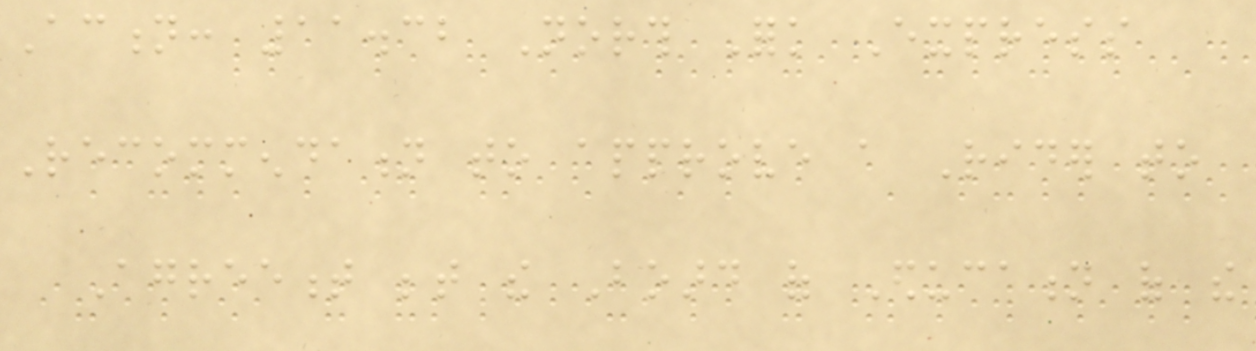Action: 11.32 North Fork Express
Recommendation to approve a Rider to
Agreement between the Board of Education of the
